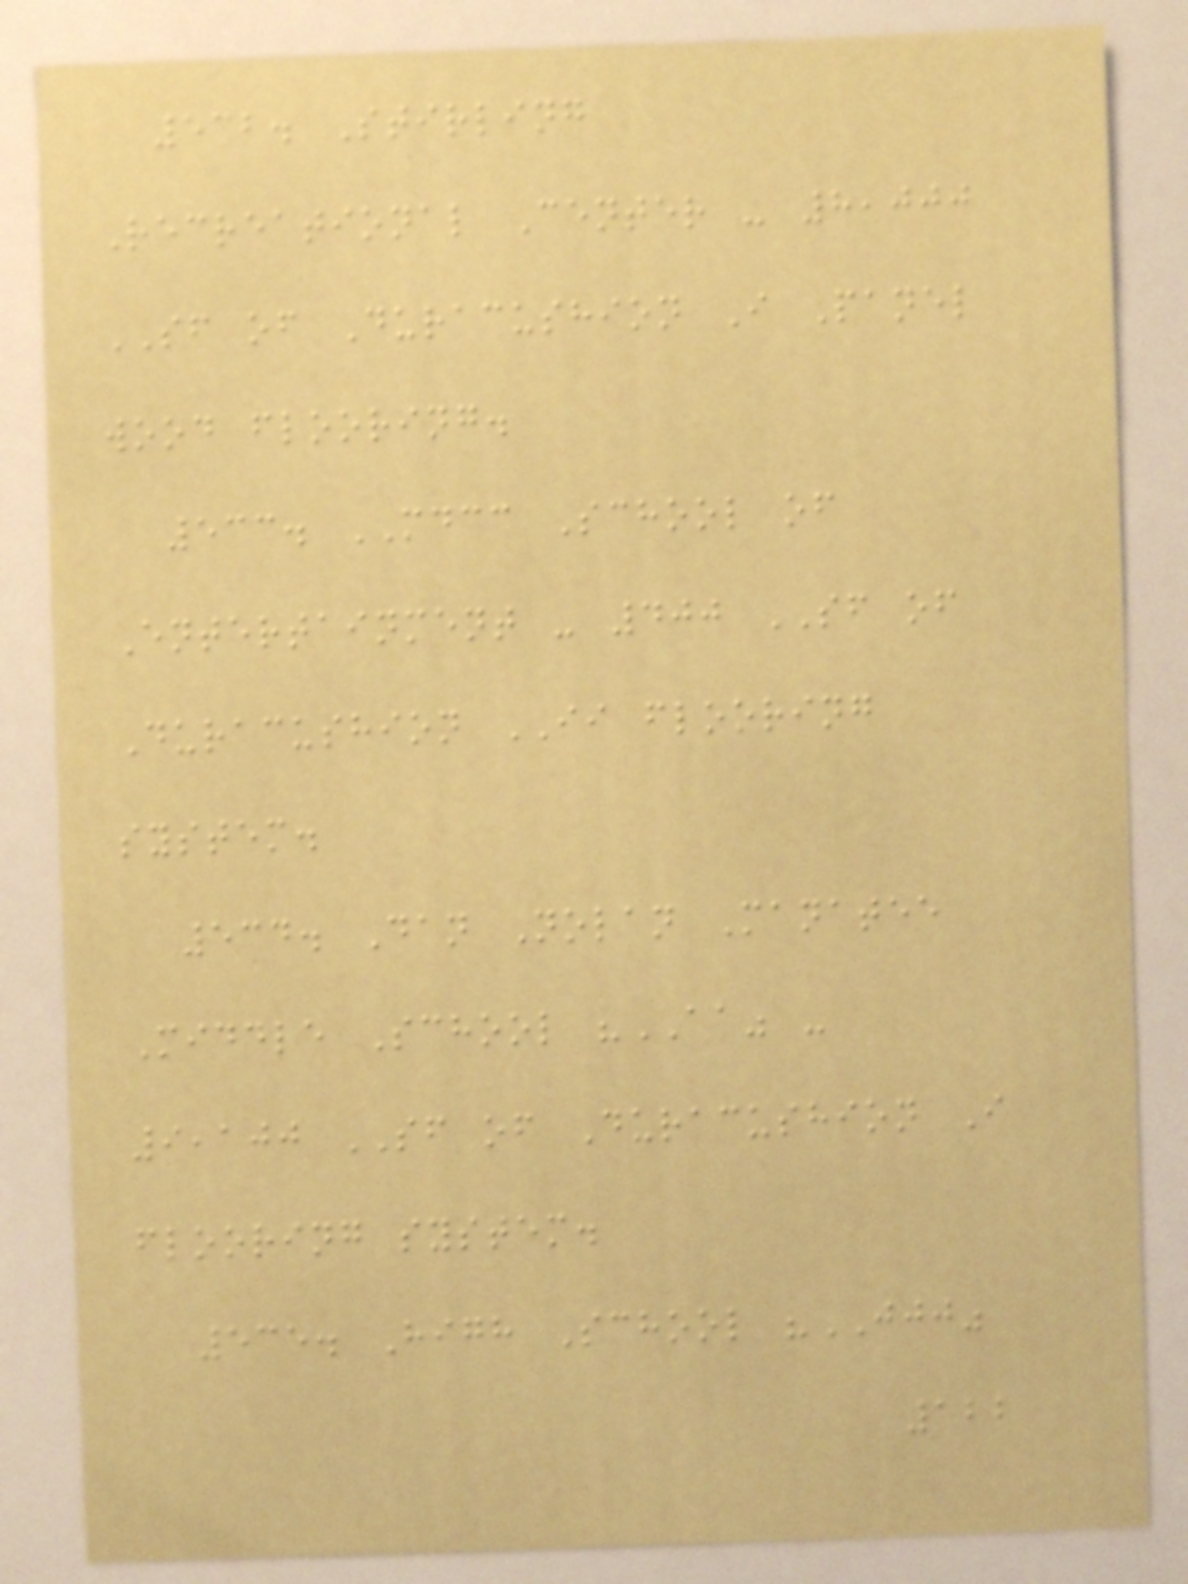532. Stirling
Recreational Center - 8,000
SF of Duracushion I Panel
wood flooring.
533. MDCC School of
Entertainment - 400 SF of
Duracushion II flooring
system.
534. Dan Nolan Manatee
Middle School "AA" -
9,100 SF of Duracushion I
flooring system.
535. High School "JJJ"
122
